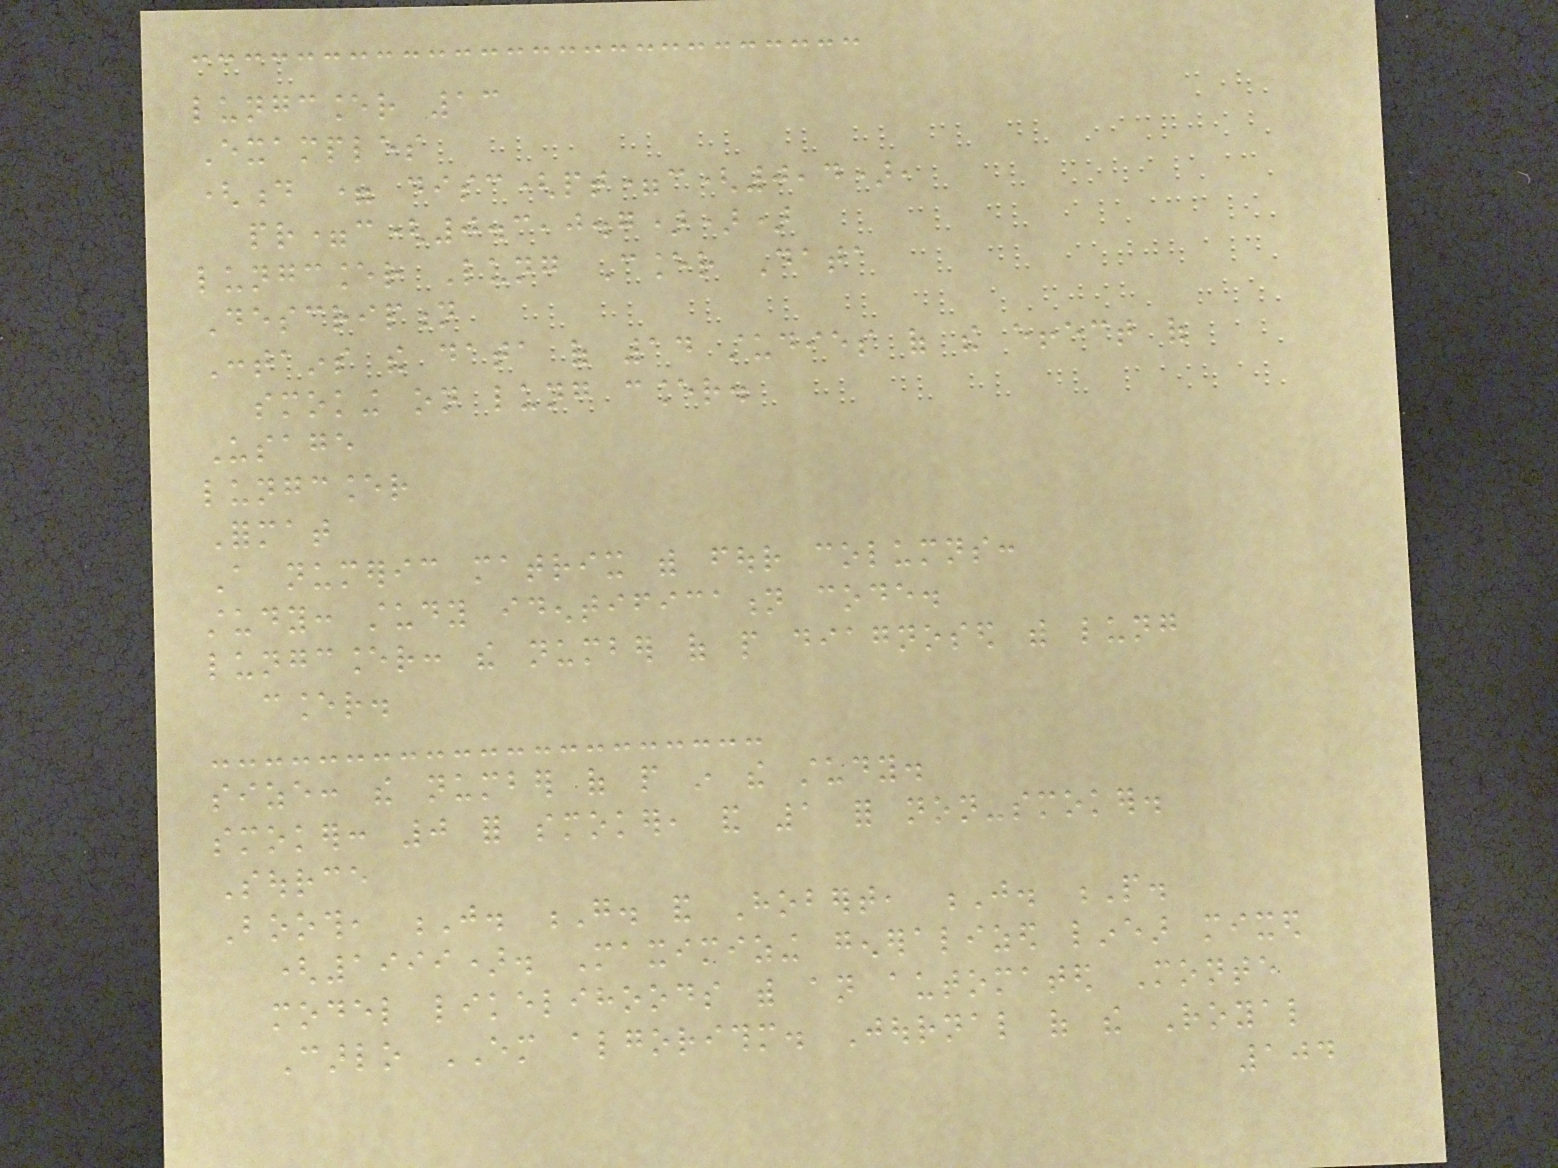lungcancer 13
Examples
(d = disc(pt=c(0,4),
pr=c(0.3,0.7)))
lungcancer Lung Cancer Data
Description
Contains the data of 14 studies of the effect of
smoking on lung cancer.
Usage
lungcancer
Format
A numeric matrix with four columns:
study: study identification code.
lungcancer: the number of people diagnosed with lung
cancer.
size: the number of people in the study.
smoker: 0 for smoker, and 1 for non-smoker.
Source
Booth, J. G. and Hobert, J. P.
(1999). Maximizing generalized linear mixed
model likelihoods with an automated Monte
Carlo EM algorithm. Journal of the Royal
104
